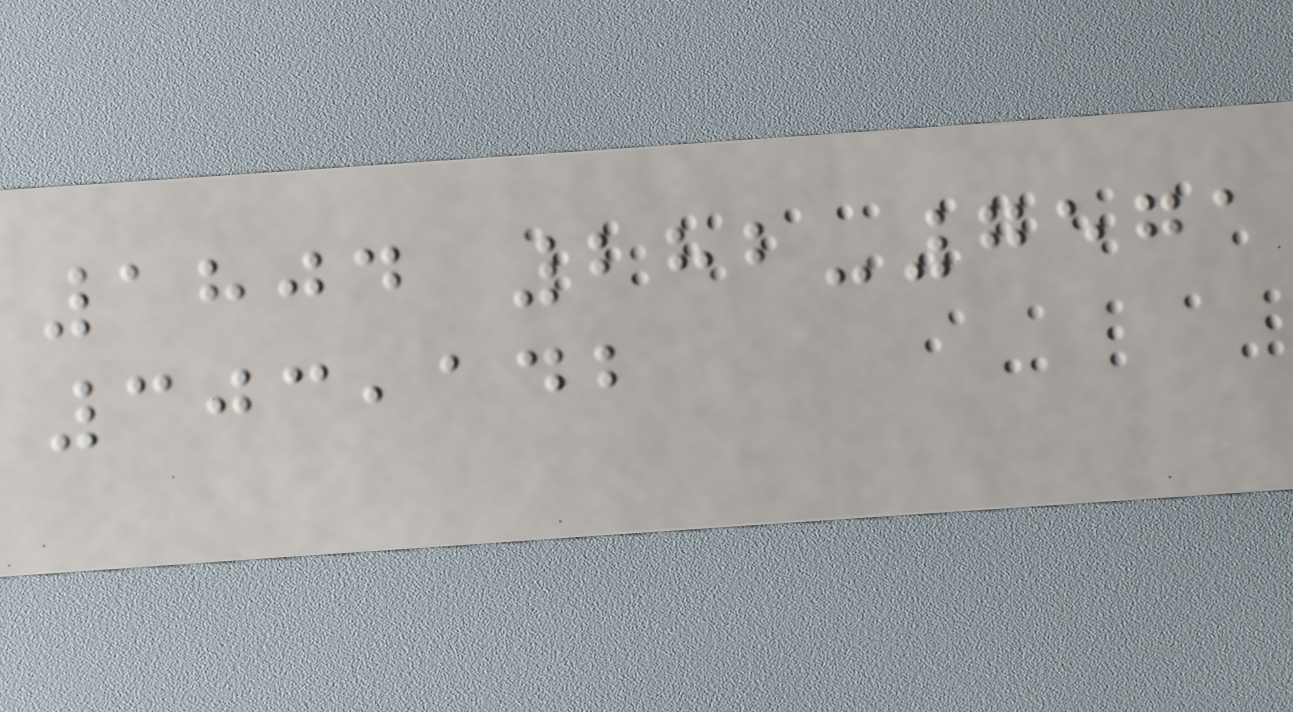1804 282-7571
303,142
